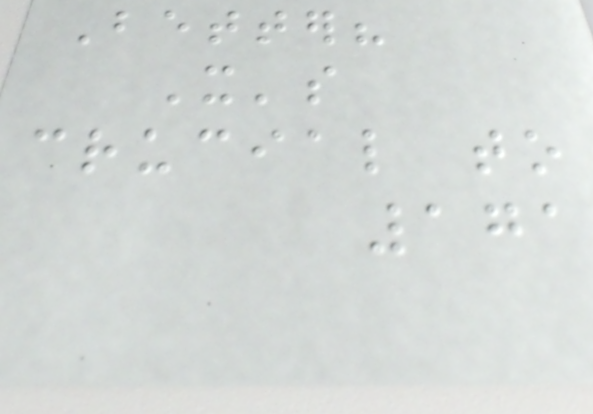Better?
It's
crucial to
171
